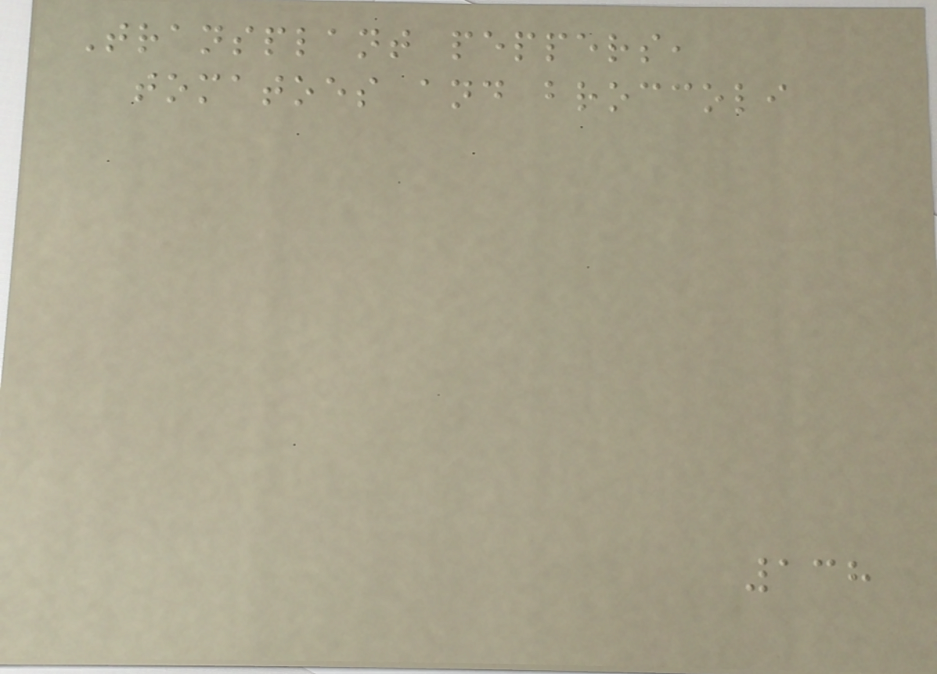Transplant peppers,
tomatoes and broccoli
138
